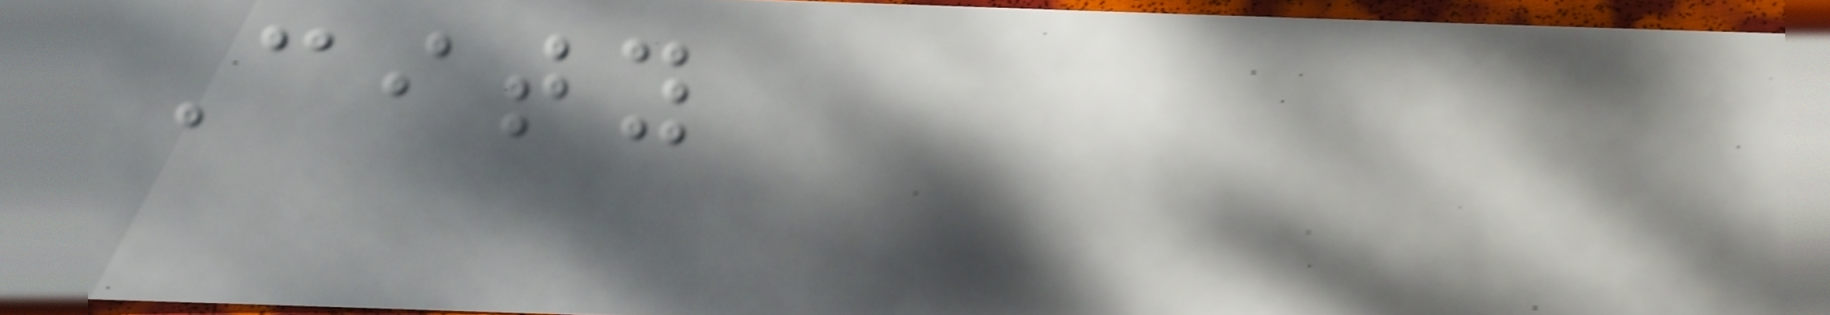City
